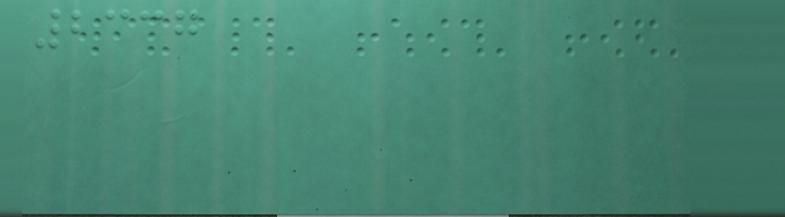2337
